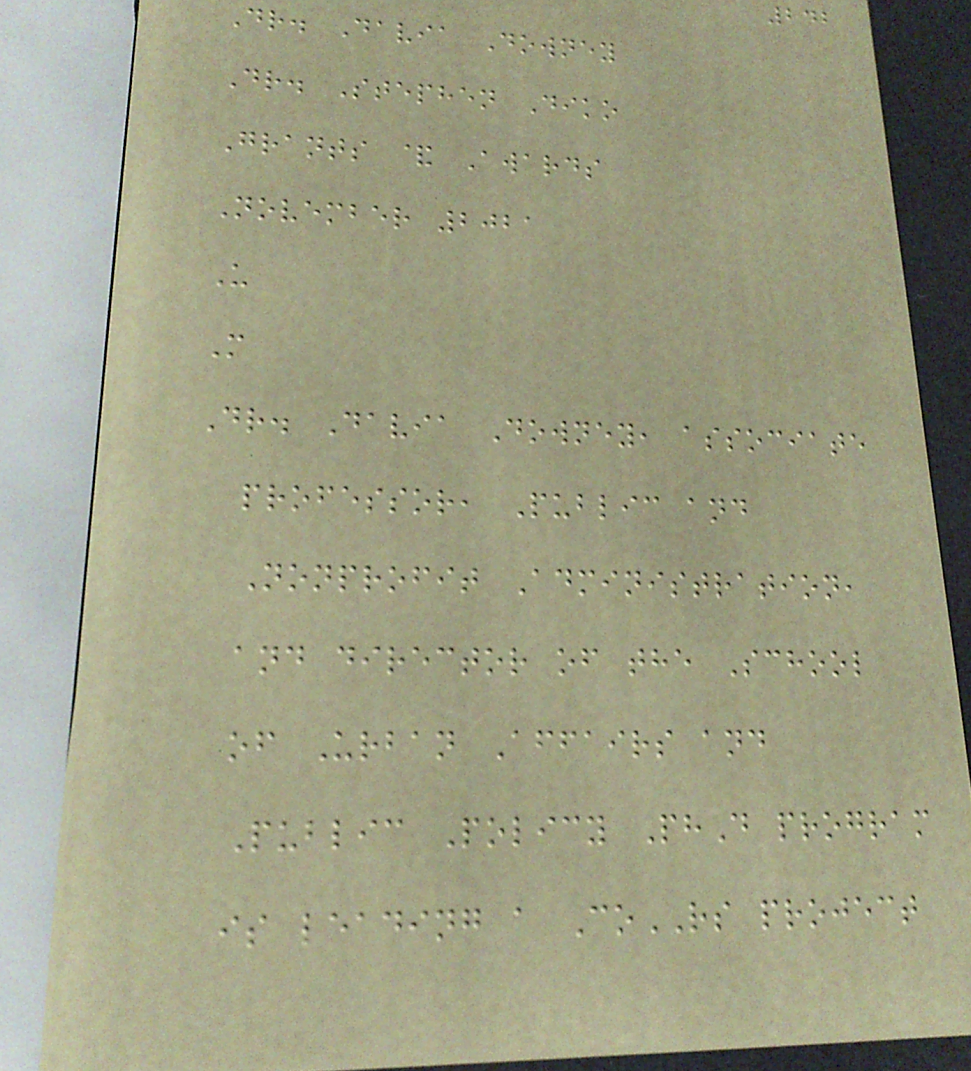242
Dr. Davia Downey
Dr. Stephen Diko
Grants & Awards
November 2021
U
M
Dr. Davia Downey, associate
professor, Public and
Nonprofit Administration,
and director of the School
of Urban Affairs and
Public Policy PhD program
is leading a CoRS project
